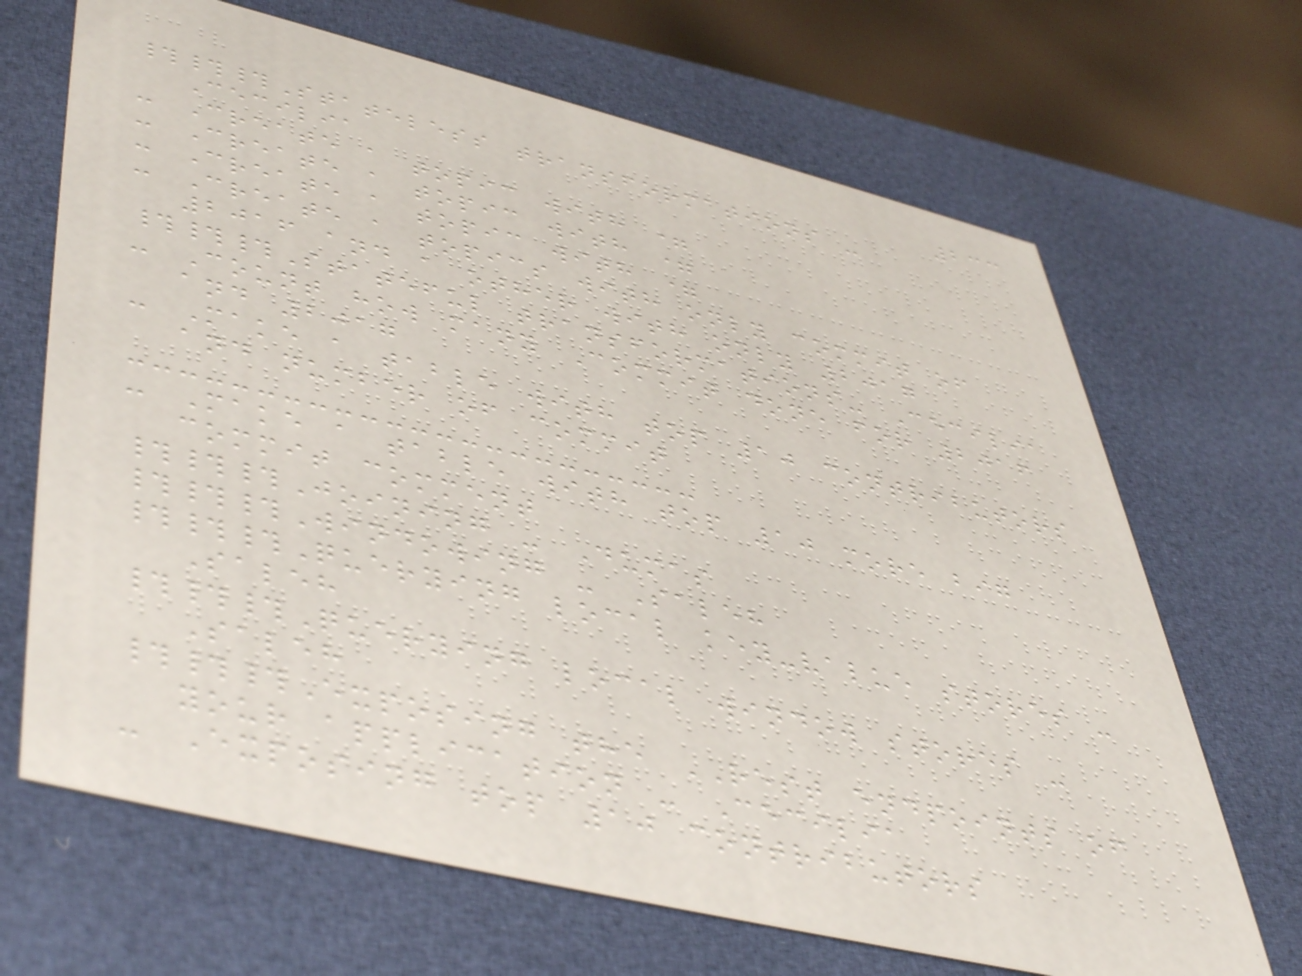233
###Stateless transformations -
Cecilia
- Create a topic with =
- Create a topic with =
- Create a topic with =
- Create a topics with only commit of
2016 and a other with only 2017
###Stateful transformations- Cecilia
- Count how many Commit done for 2016
and 2017
- Make a table with top 10 contributors
and number of commit
- Make a table with top 10 more big
commit comment
###Joining - Dumas
###Windowing - Saleh
###Querying local key-value stores -
Saleh
###Querying local window stores -
Saleh
###Exposing the REST endpoints of
your application - Cecilia
- Exposing top 10 contributors
